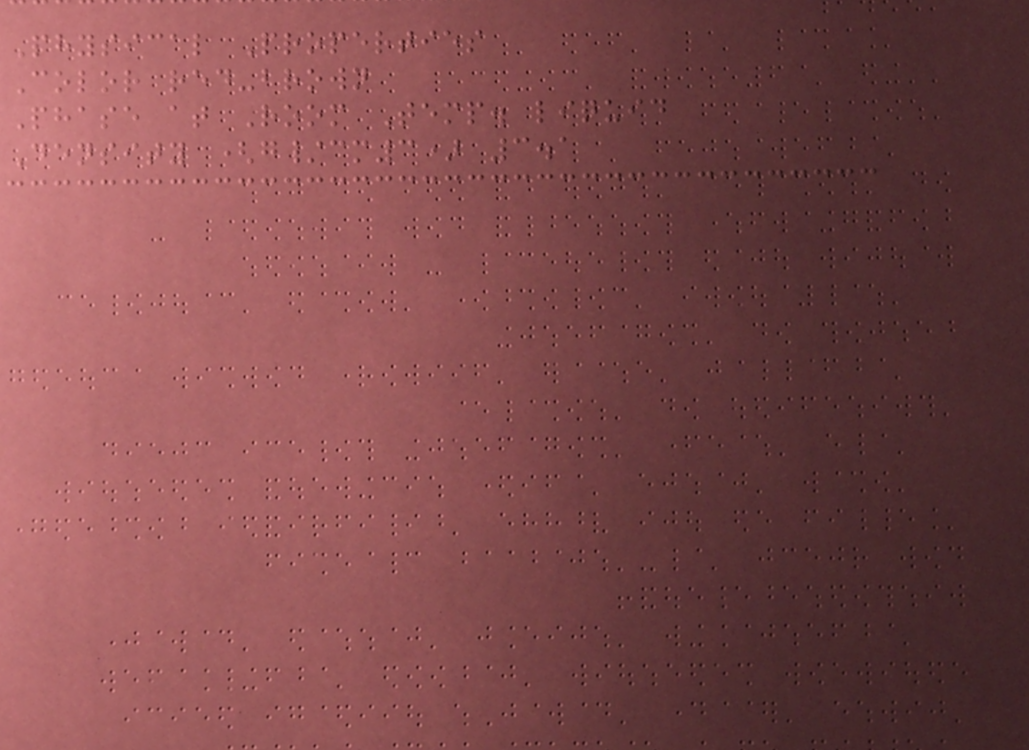Physical Properties
Color red-brown
Phase at Room Temp. liquid
Density (g/cm3) 3.1
